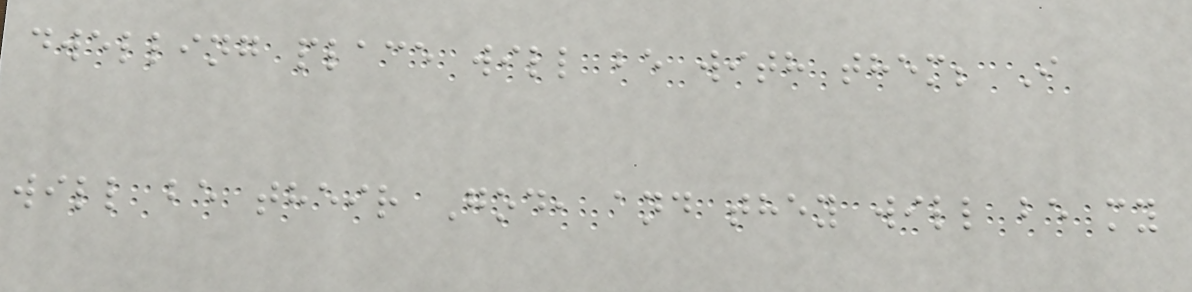dwelling place will be with them; I
will be their God, and they will be my
